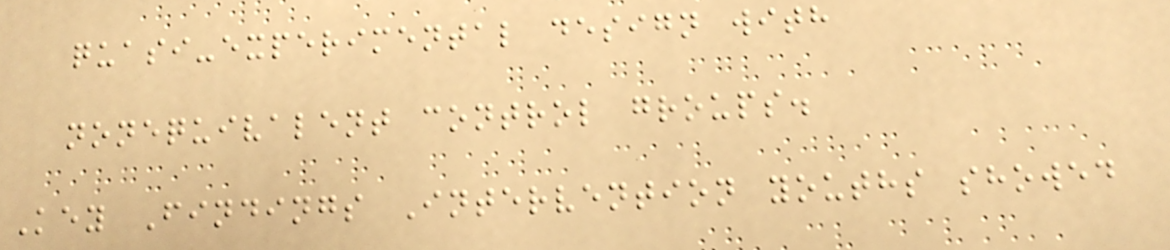quasi-experimental design with
nonequivalent control groups.
Key Findings Intervention youths showed
